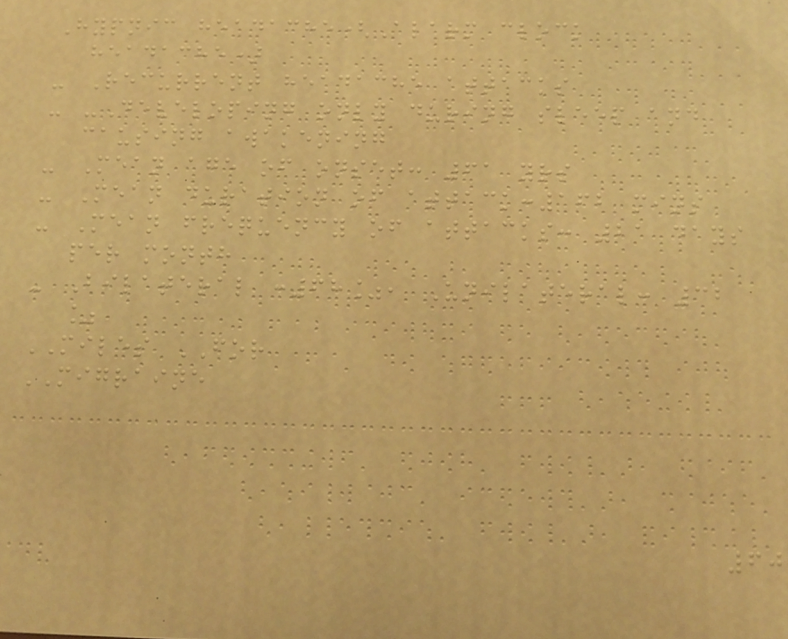Hypnic headache(Alarm clock
headache)
- Recurrent headache attacks
- -Developing only during sleep and
causing awakening
- Mean age of onset: 61 yrs
- Mean duration of attack:162 mins
- Mean frequency of attacks: 21 days
per month
- Bilateral :68%, Unilateral: 32
%
MILES FOR
MIGRAINE
60
